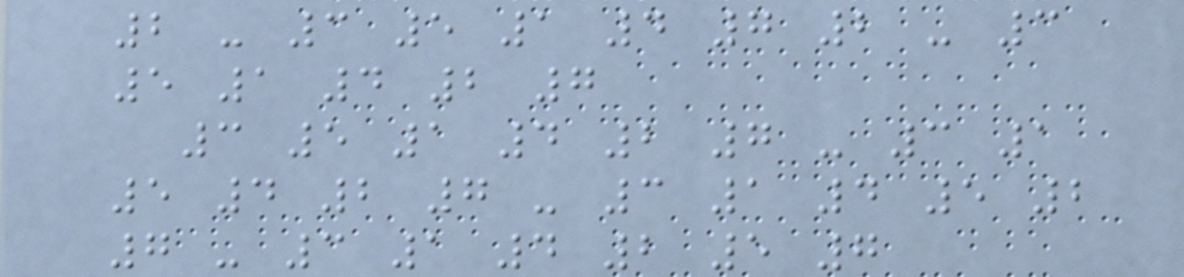2 - 3 5 1 4 7 2 - 3
5 1 4 2 7
3 5 1 4 2 7 - 3 1
5 4 2 7 - 3 1 4 5 2
7 - 3 1 4 2 5 7
